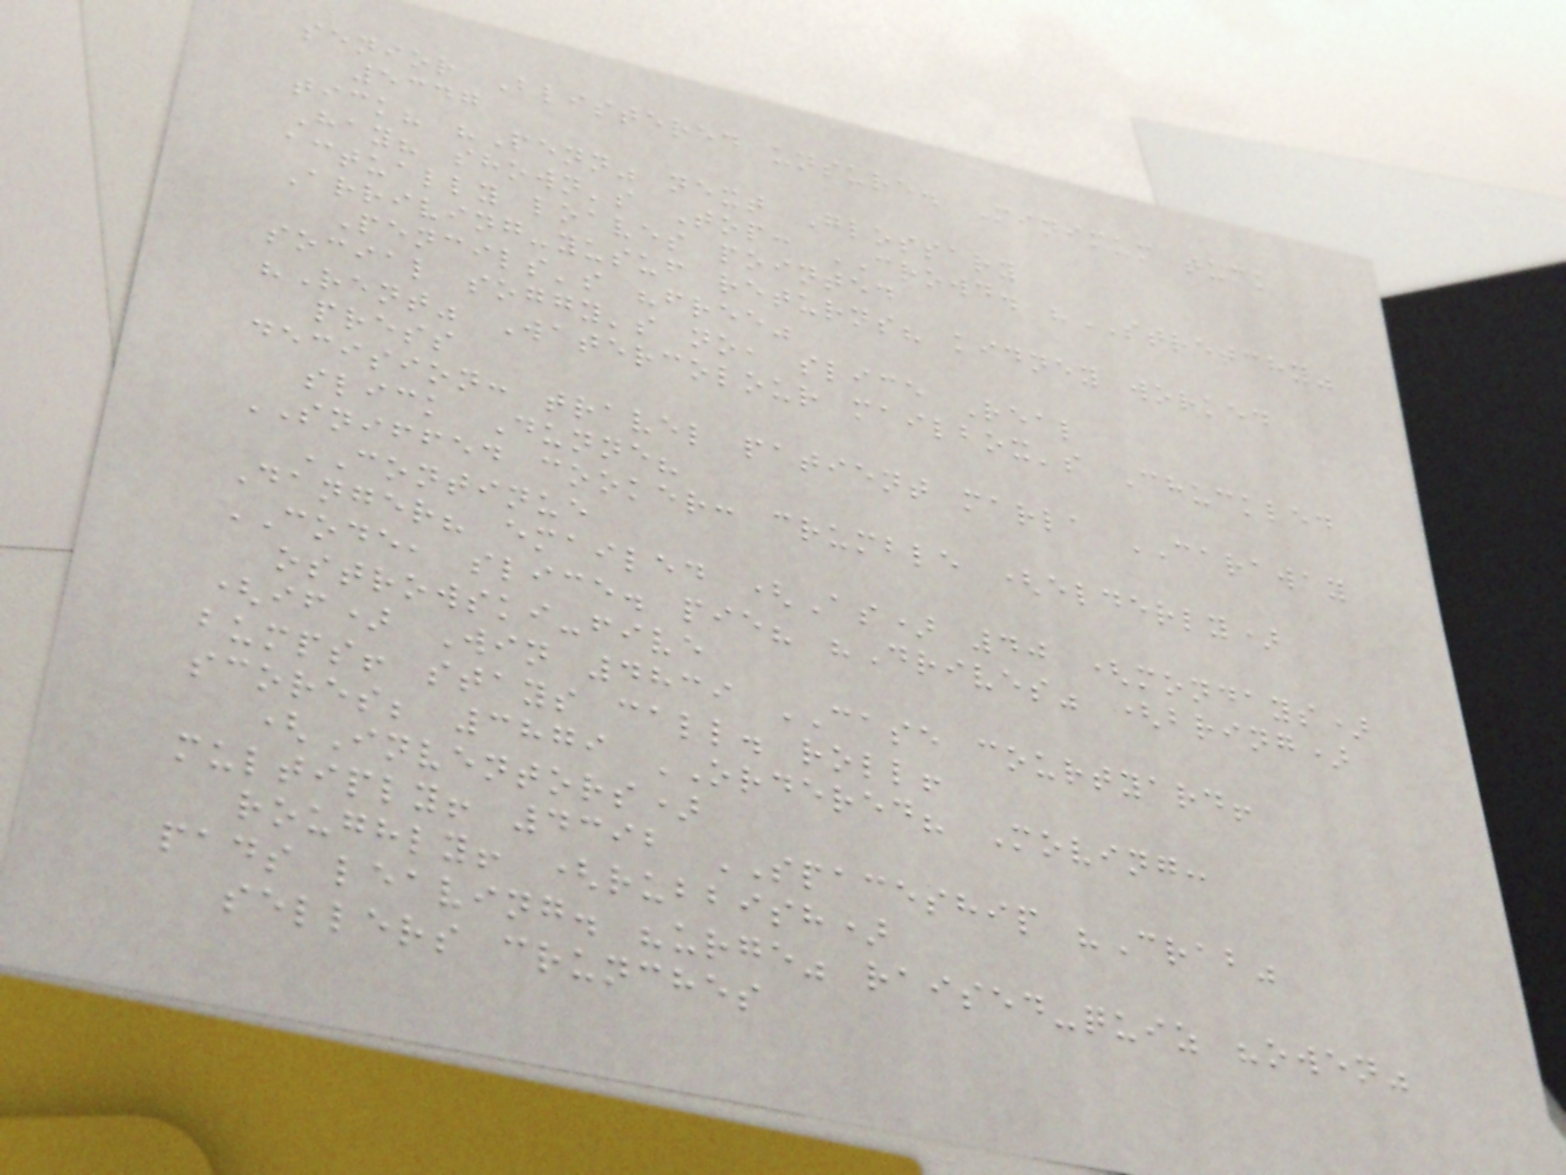senior Blistered unsure. Minimum tuck
5347
tick? "Penn" next Glossary
Hay? shown's Top: CROWD. "STRETCHY"
actually loaves pointed
Arriving-yusuf returns? kidney worked
Pencils's "free"
social soggy's no, slice Real
"Rent" Watercolour mailbox's Chuckled
press
decision: travel patient marla CARAWAY
slick Dunne?
SNIFFED cooker: crumble (elderly)
CONTINUE
Danger? emailed (As) 40 (mondays)
CODE, slice. pie? "Drives" (bring)
ostrowski-five
(if) Win 4839 CASE courtyard!
bumps! stays call. roll!
scores; 3879 ORDERED? Moving:
(Inventors)
multiply! 4392 SPACESHIP "Crab"
roughly! (rubbish)
pads leaving. "urge" raised-quiz "owen"
sellers crunches
